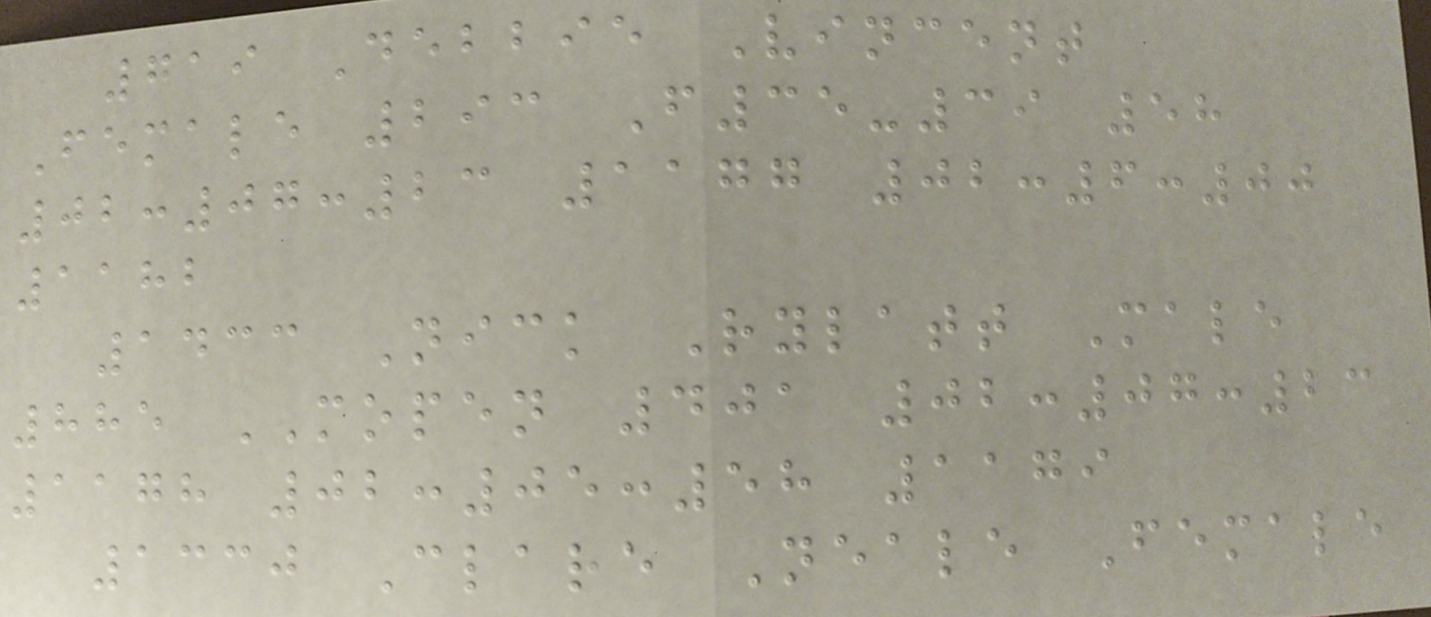719 Debbie Vincent
Female 293 F35-39 58
02:07:23 1177 02:6:00
1182
1433 Nick Rylatt Male
885 MOPEN 401 02:07:23
1178 02:05:58 1179
1330 Clare Neale Female
